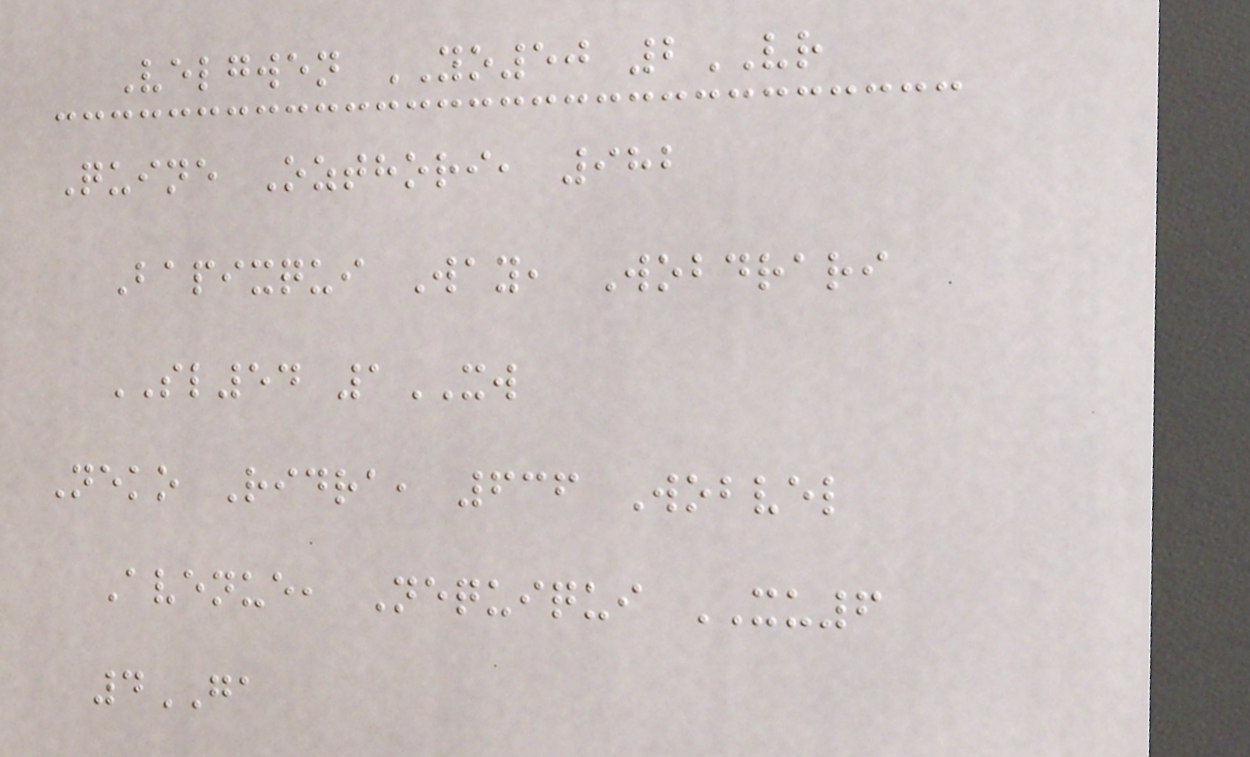Velgwen YO50 2VR
Quine Ozthori, 982
Bapixqui Way, Wobdrari
SL54 1XW
Neko Ridra, 636 Wobvel
Avenue, Nequiqui XU6
4GA
